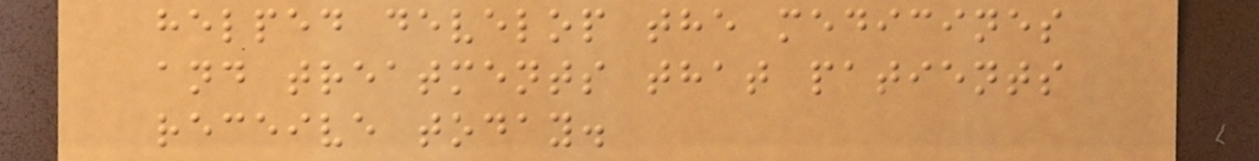helped develop the medicines
and treatments that patients
receive today.
